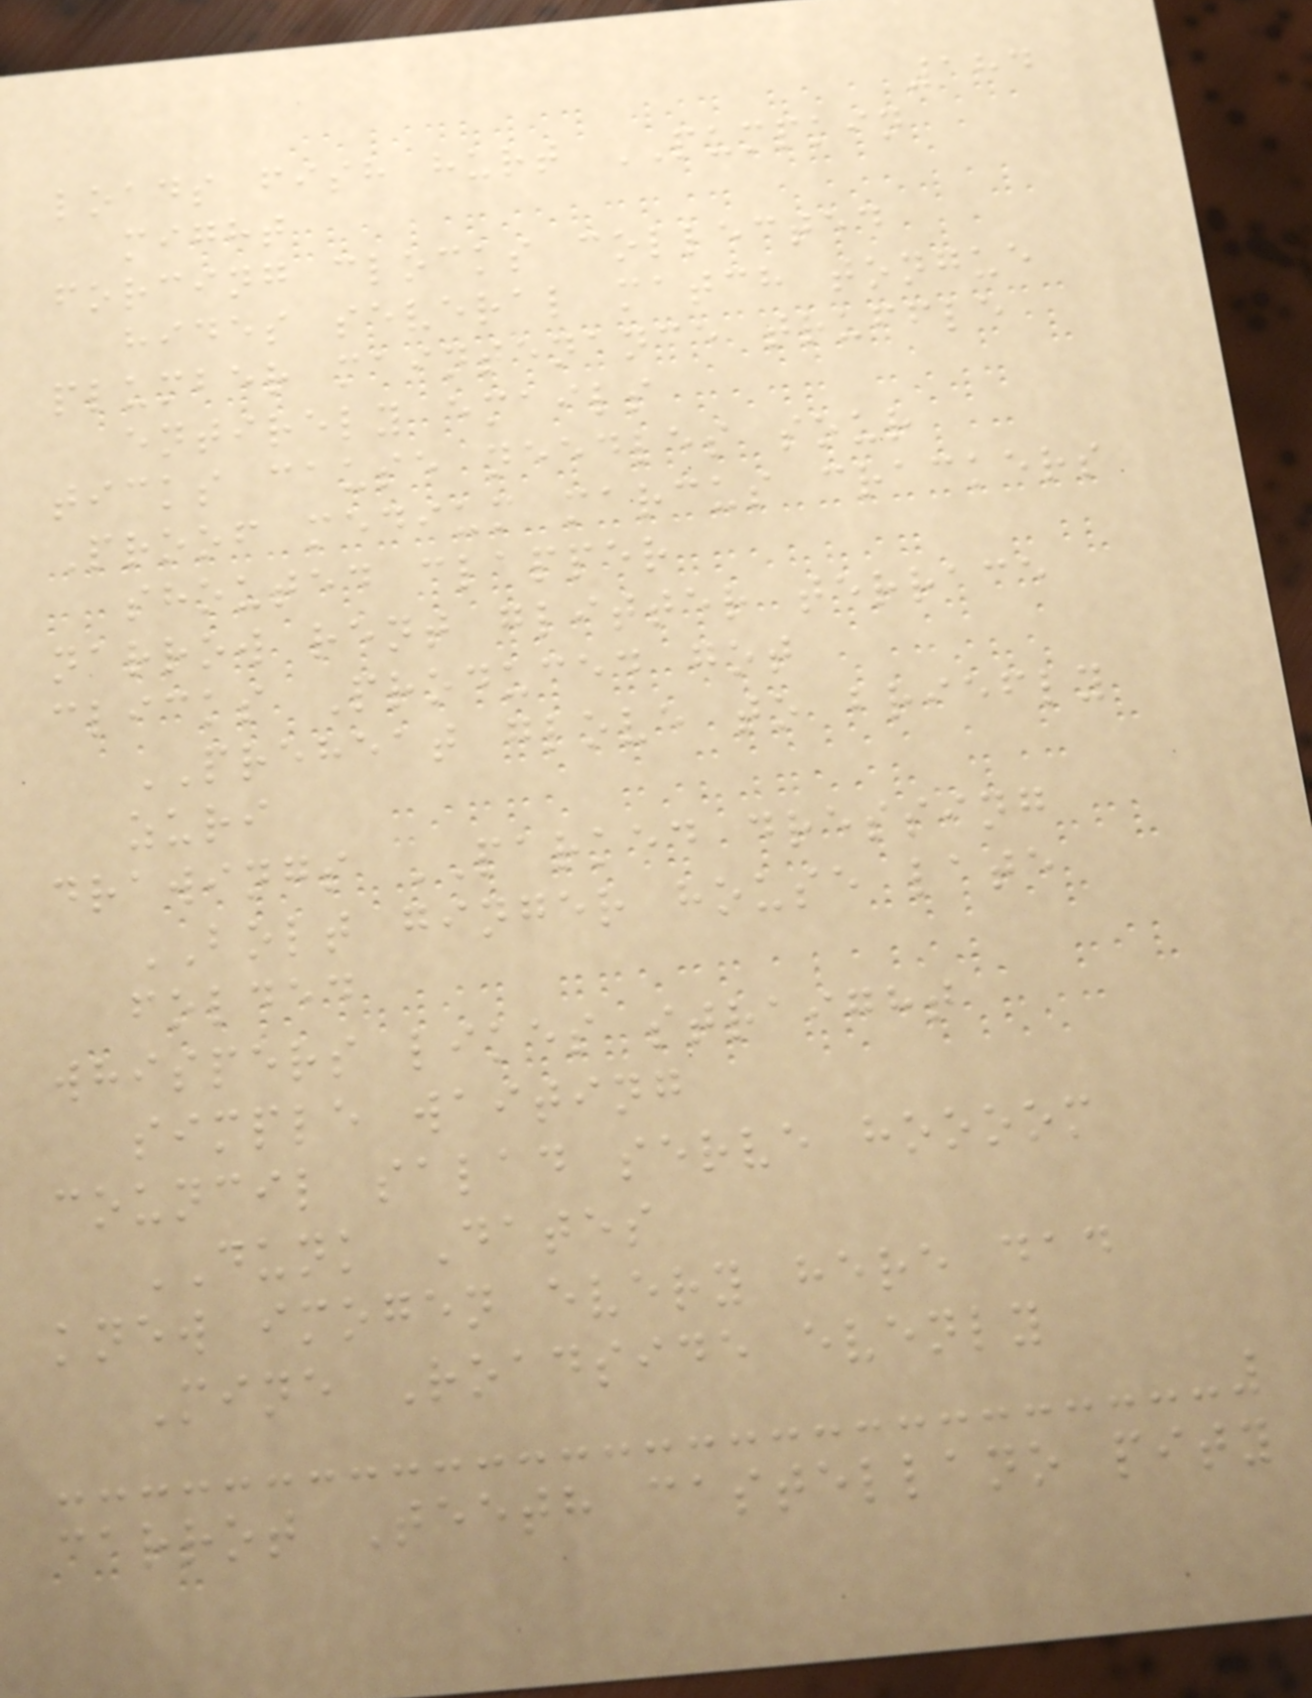184
loads fish hurt PUMPKIN
might
forcing clocks collected
hides several match tongue
plumber maintenance truffle
entirely emails
ticks cause needles sour
Proof medium marcus crackers
shouted clapper
narrow rent glitter terrace
clicks Produced got
PREHEAT glove to briefly
zuri
drawings PARKED dressing
BOLT ginger house late
folded
whispers likes straight
simple waiting
council salad serve hoooom
DUNK Dates
knew imogen every here dad
Mine Roadside evenly
carrot Teeth castellano pity
